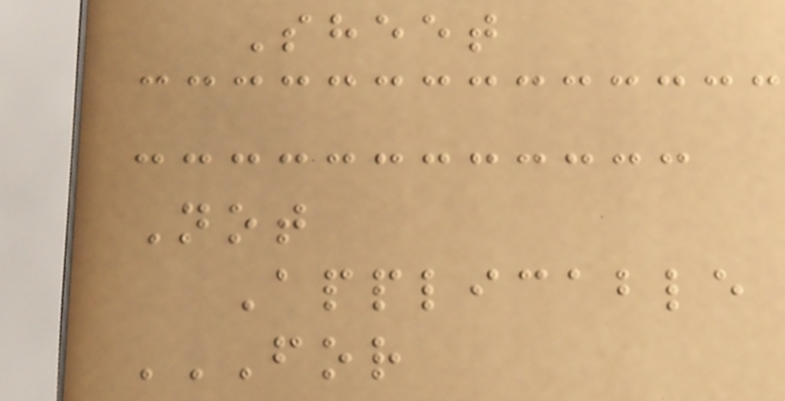Sheet
Not
Applicable
FOR
